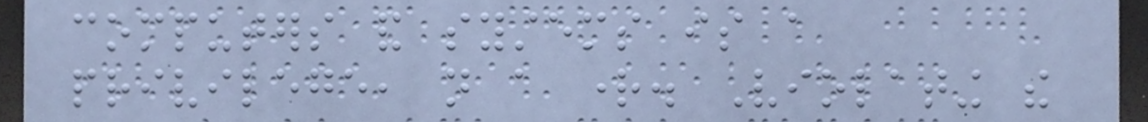computers and systems is a
privilege, not a right. Violating the
